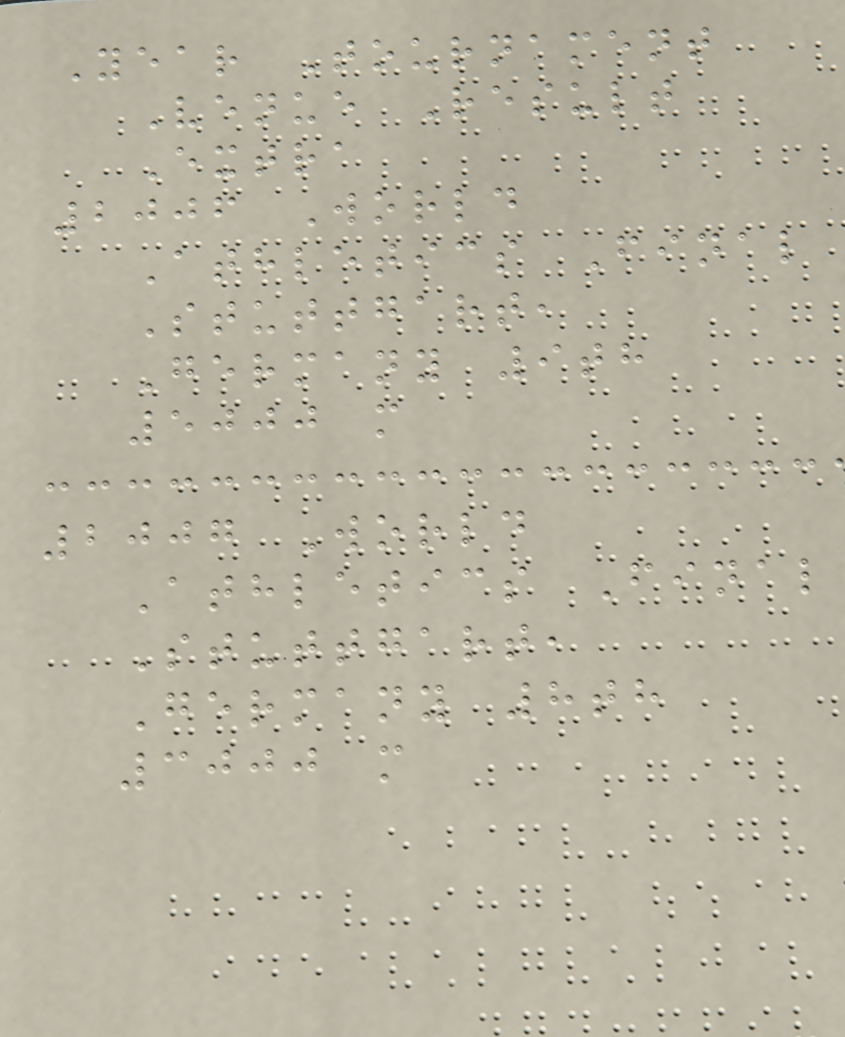Year Tournament
Venue Result
Extra
2006 World
Athletics Final
Stuttgart,
Germany 9th
5000 m
2007 World
Athletics Final
Stuttgart,
Germany 8th
3000 m
